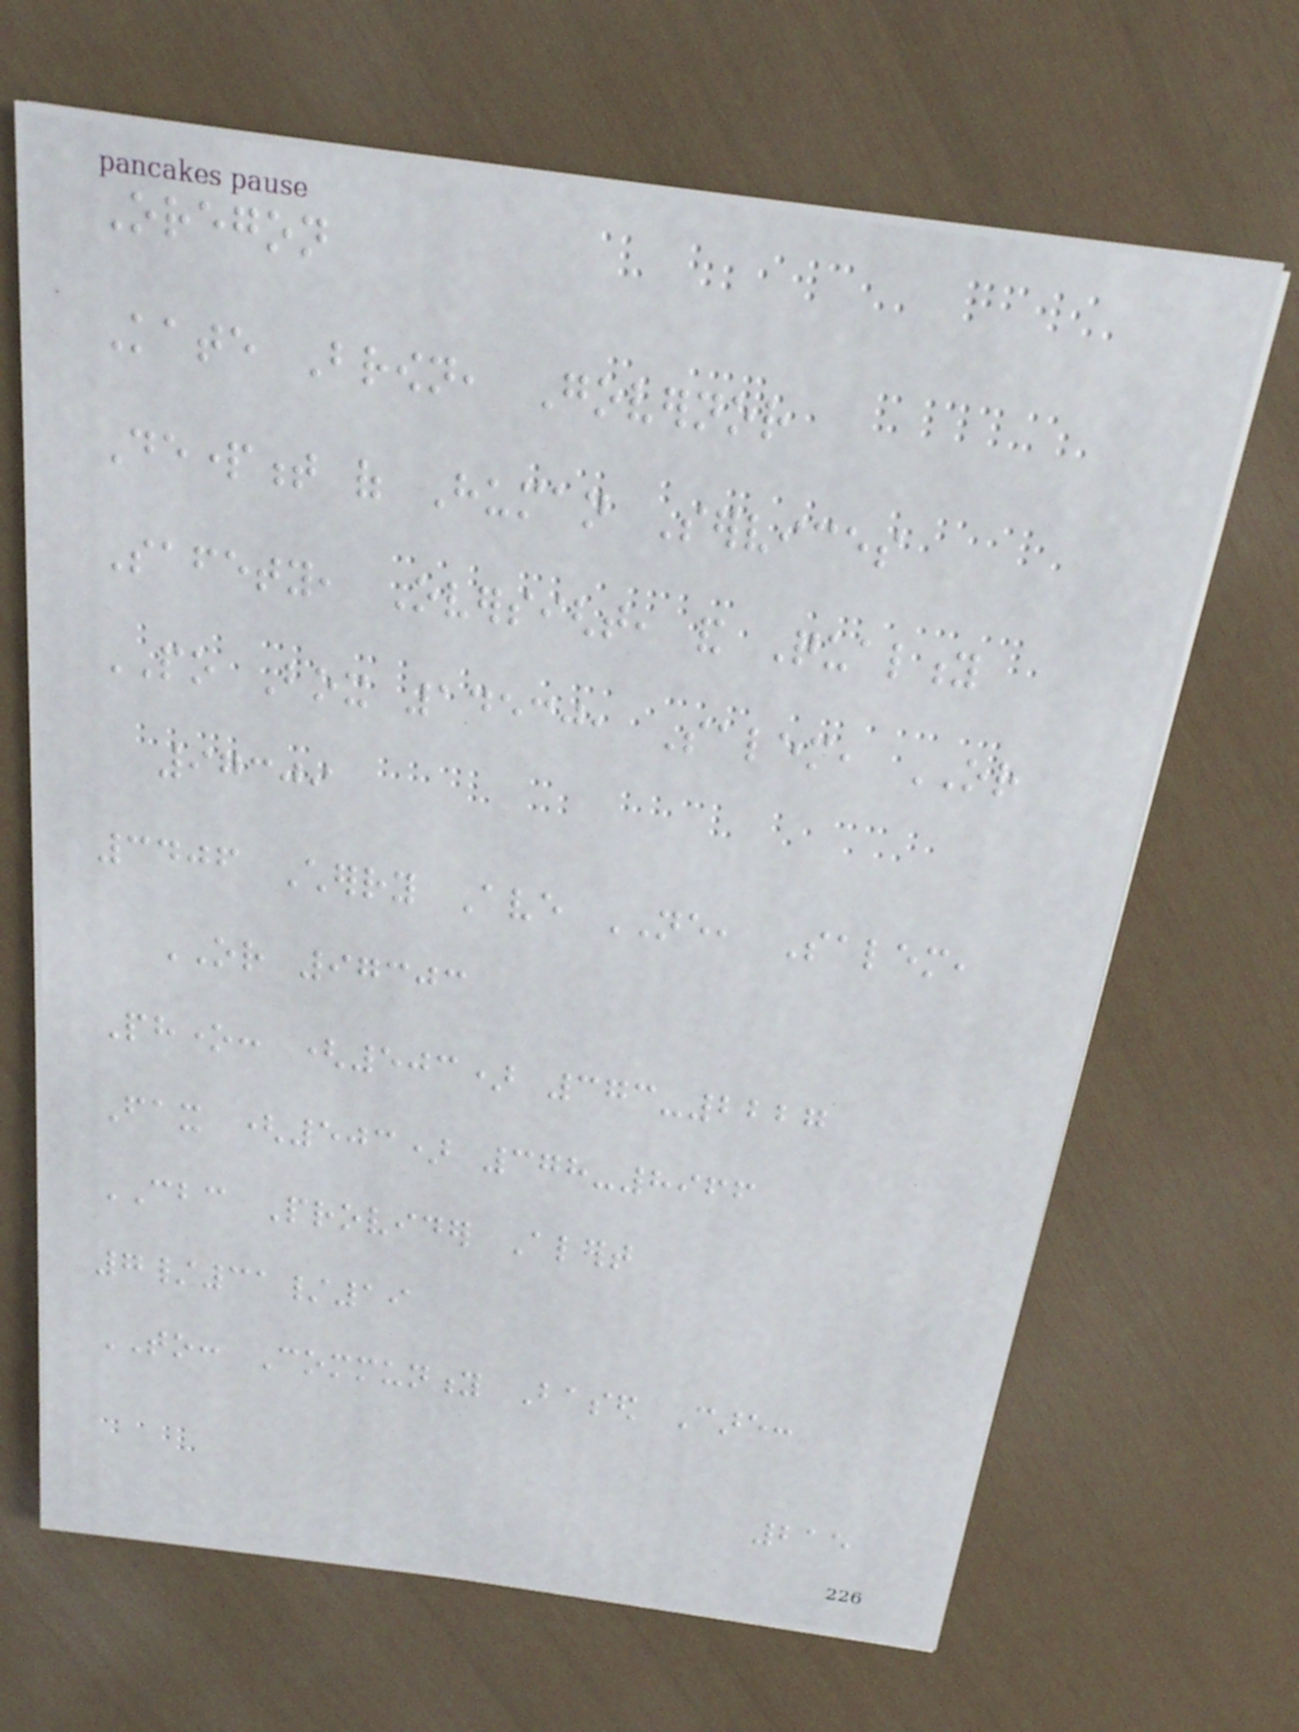Oregon
Kate Brown, Governor
Department of Human Services
Safety, Oversight, and Quality
PO Box 14530, Salem, OR
97309
3406 Cherry Ave NE, Salem,
OR 97303
Phone: (503) 373-2227
Fax (503) 378-8966
CBC Provider Alert
7/31/19
TO: Community Based Care:
215
